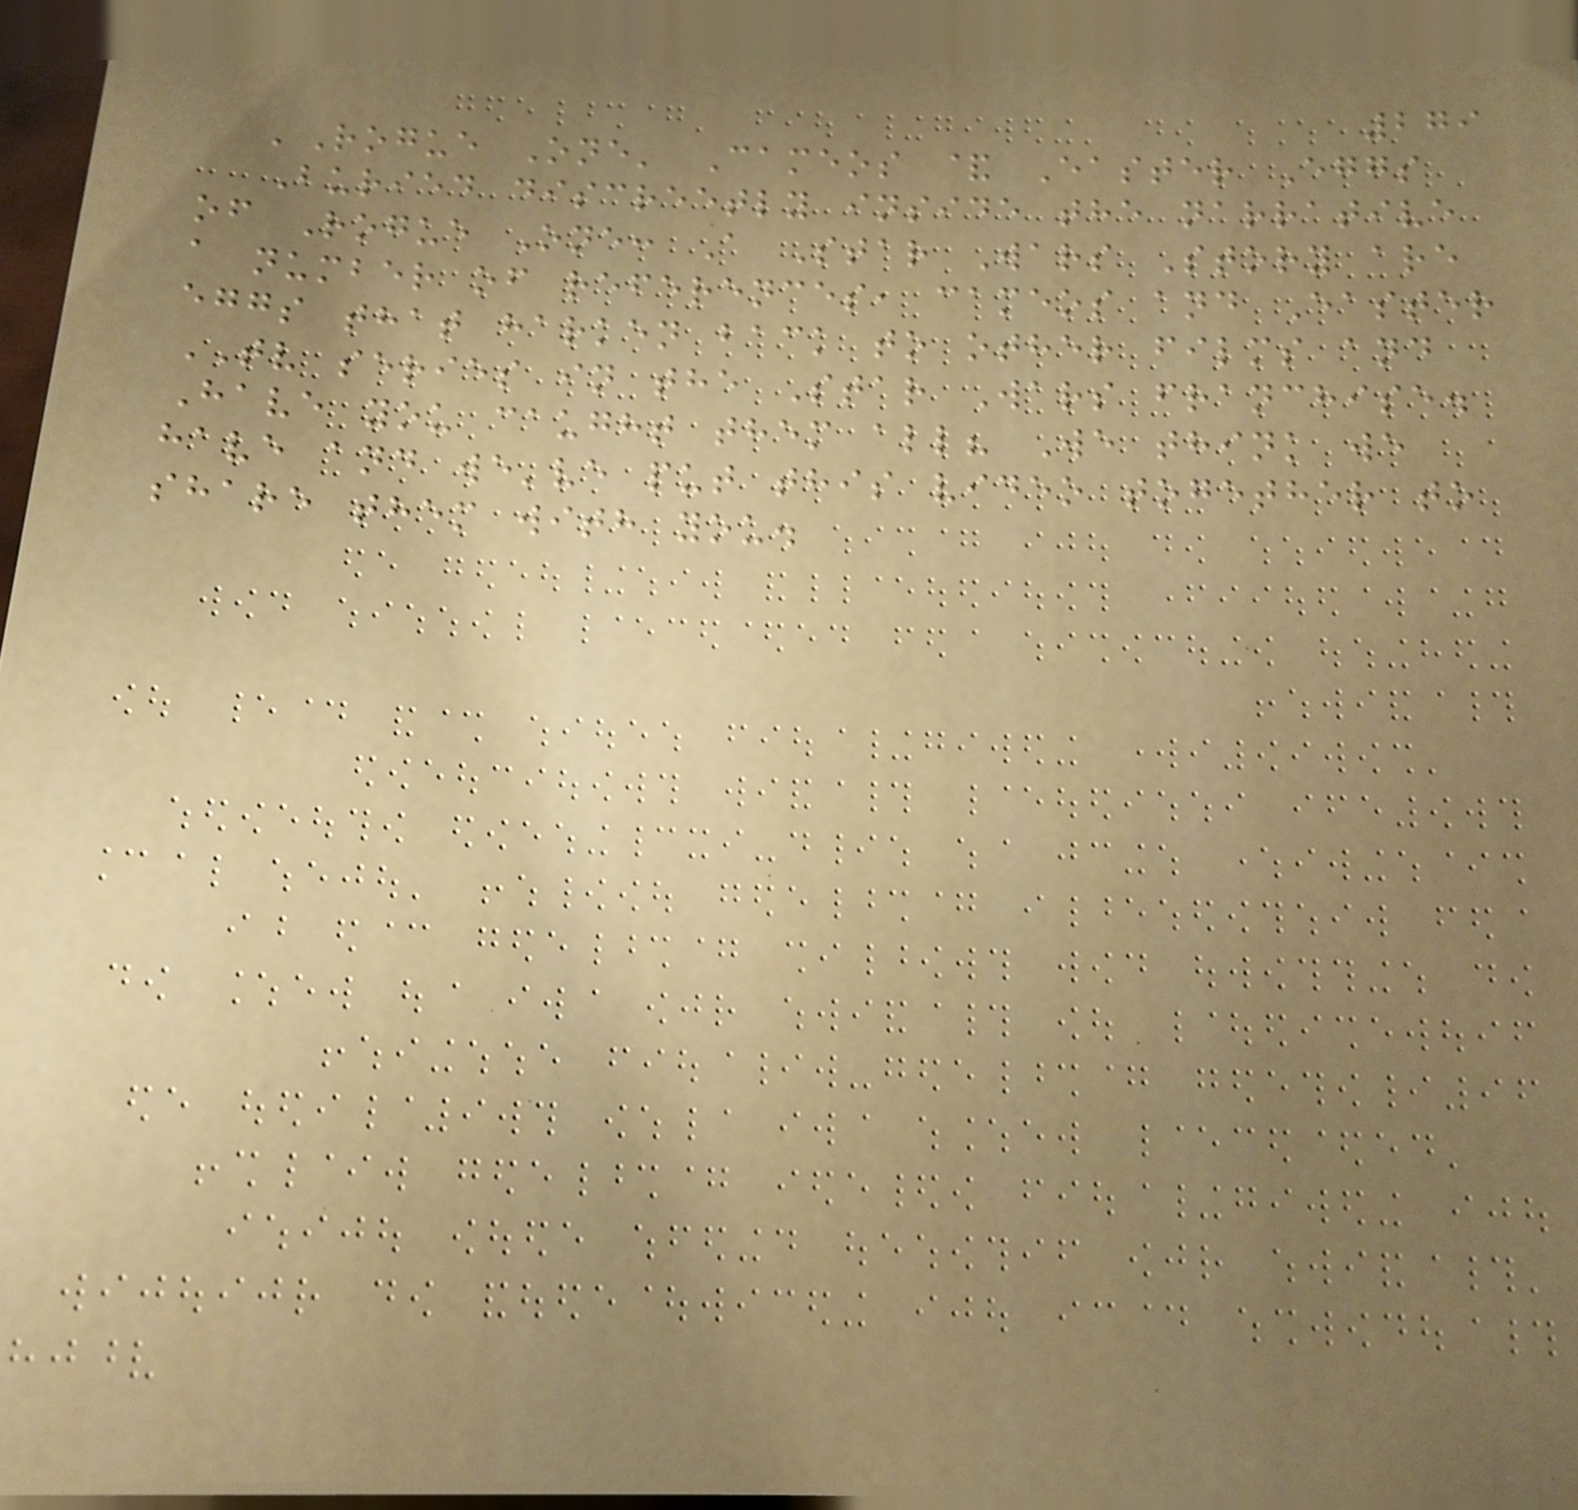279
'Rogue One' Cameos & Easter Eggs
Buried discreetly inside the narrative
of Rogue One: A Star Wars Story are
a number of references, cameos and Easter
eggs that harken back to other films and
TV series in the Star Wars franchise.
Have you caught them all? We think we
have and we've put this video together to
share them with you.
